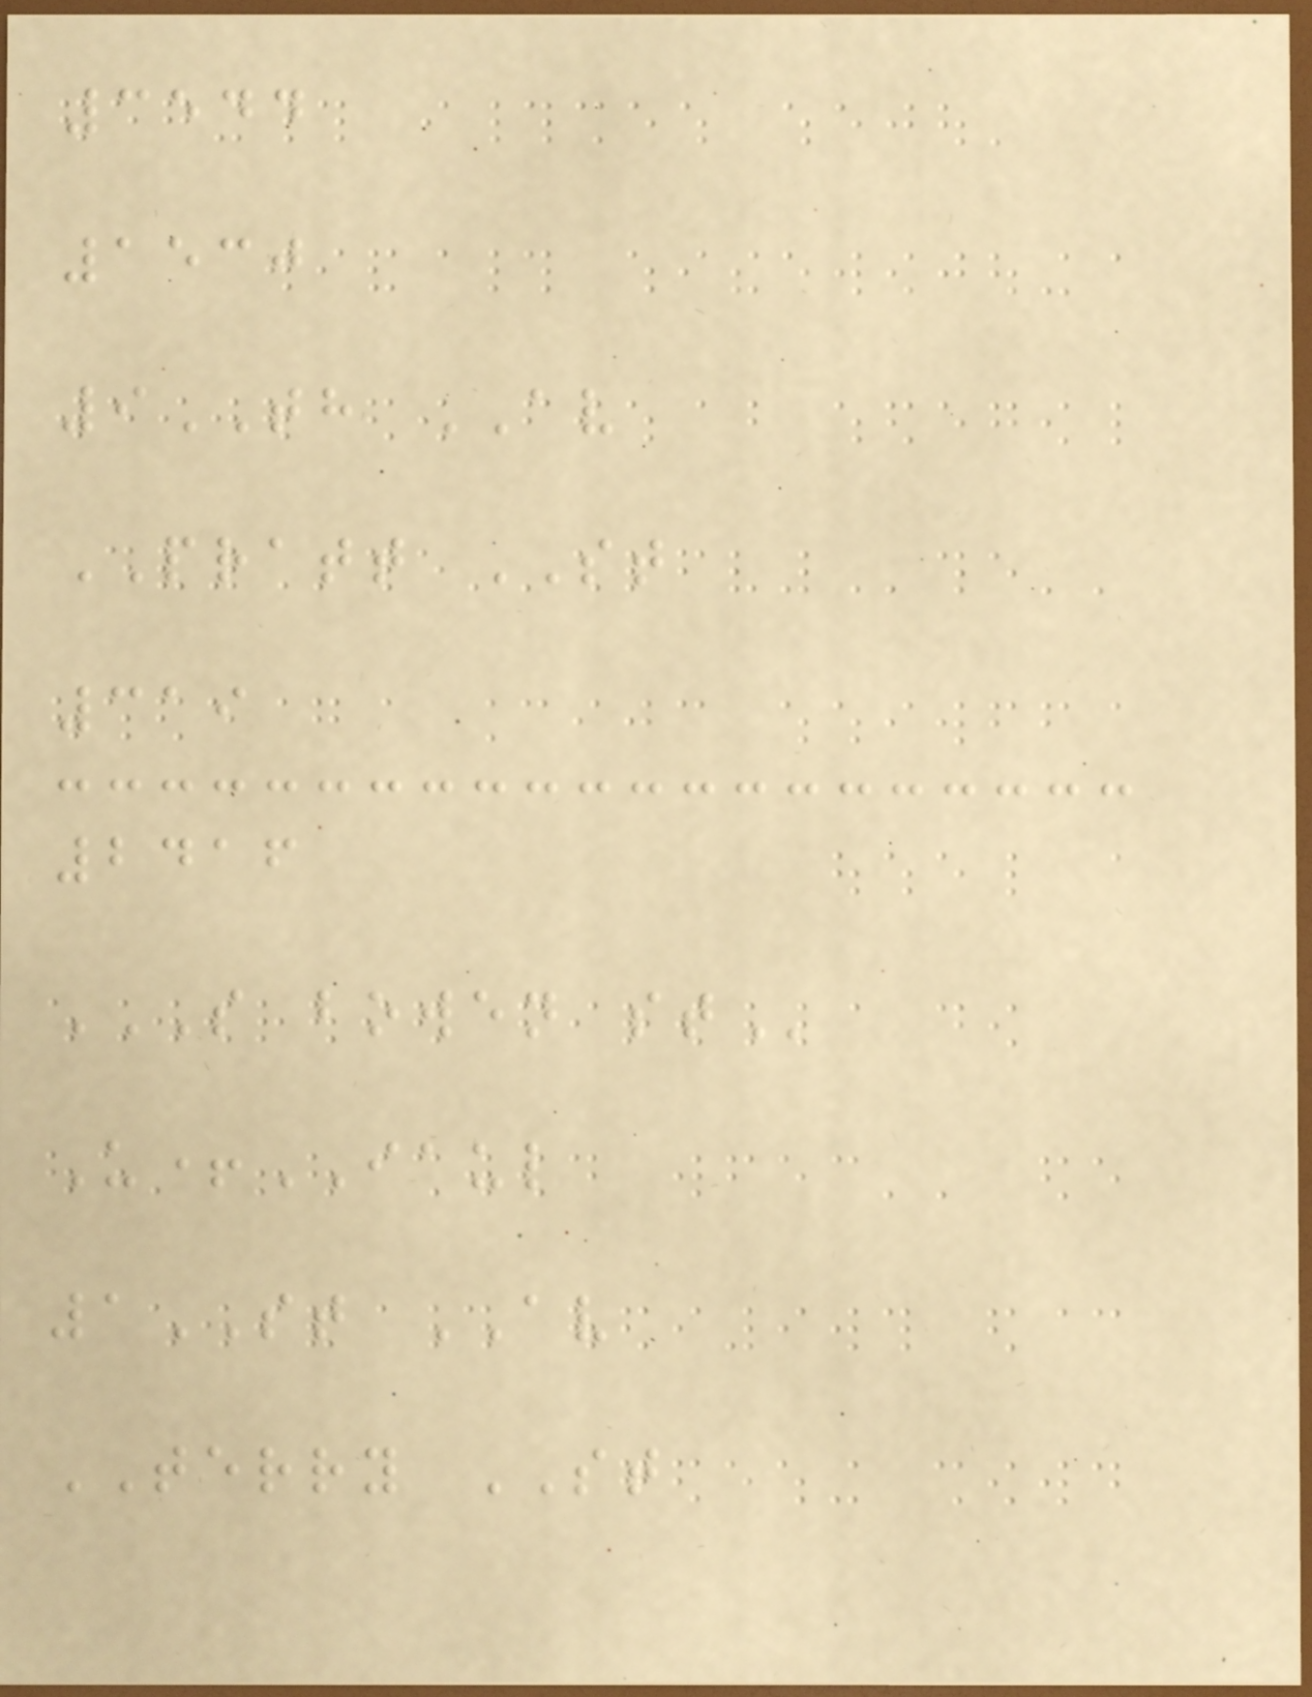3544
1530
9TH AV
PRATT ST
319
2416
S BOWEN ST
U+IAUL
1ST AV
TERRY ST
